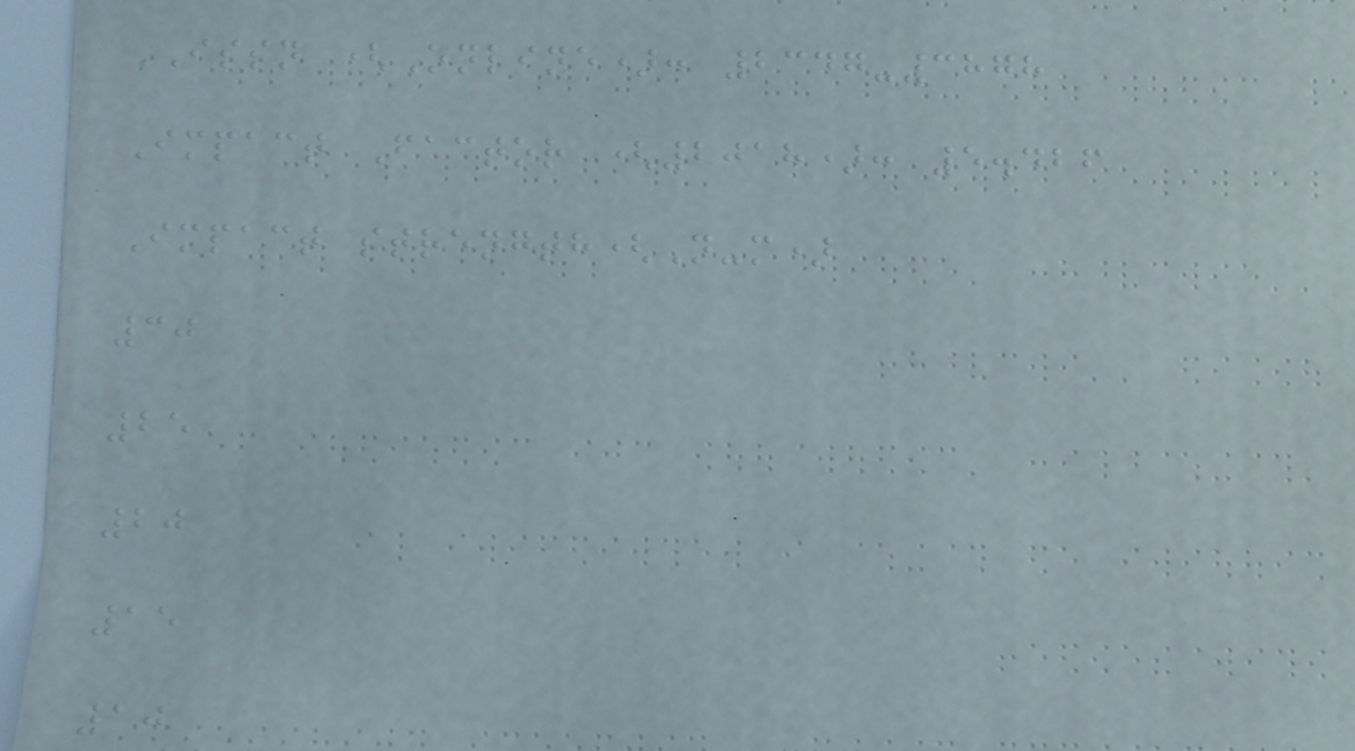ISSN (Online): 2347-3878
Impact Factor (2018): 5.426
Impact strength(N-m)
30
25
20
15
10
